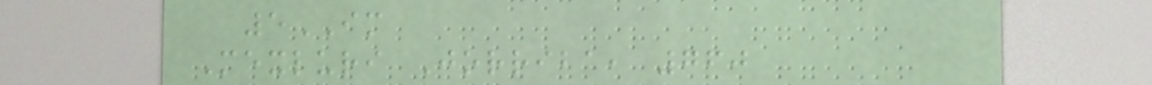5IM
Mexluri Jorriba, 760
